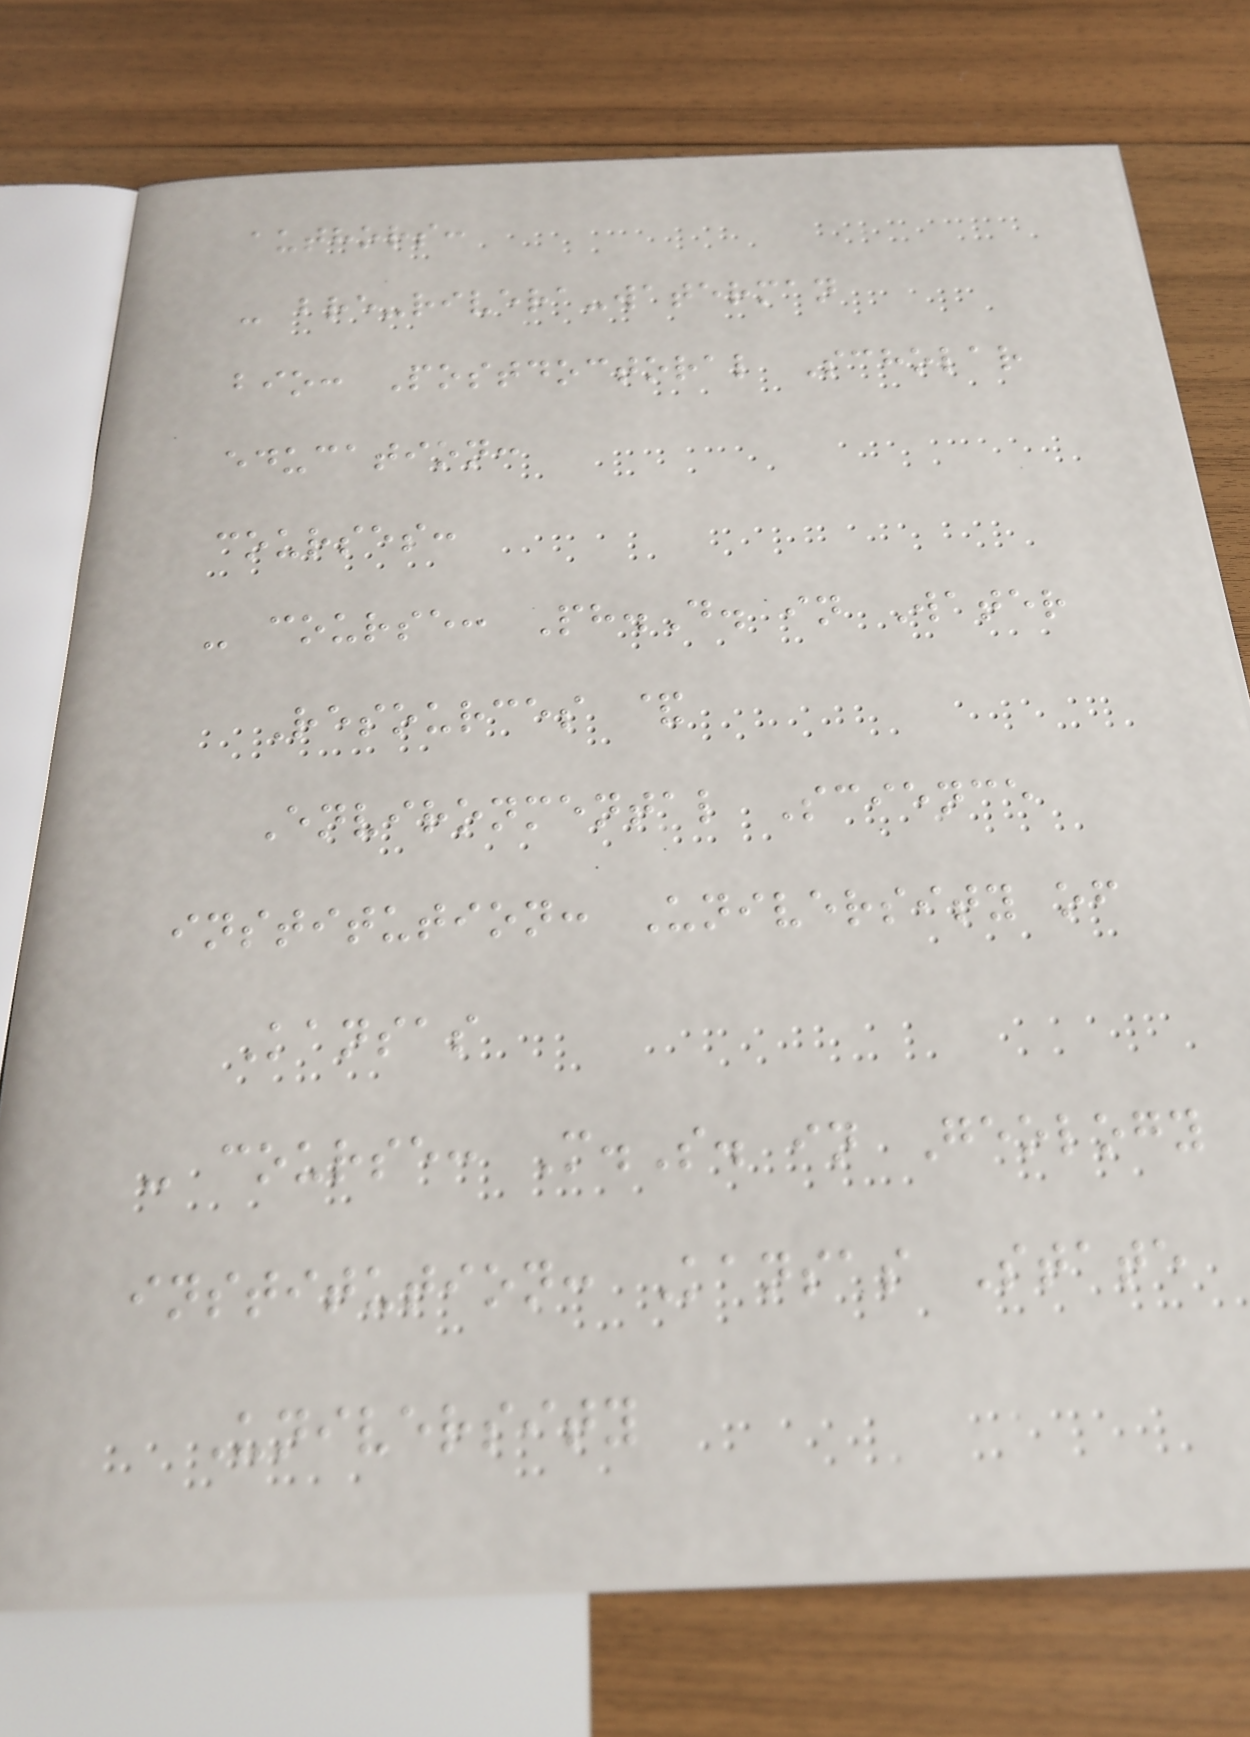authors:
- bre-rivera-waterman
bio: Postdoctoral Scholar
education:
courses:
- course: Ph.D. in Water
Resources &
Environmental Science
institution: University of
Kansas
- course: M.S. in Geology
institution: Kansas State
University
